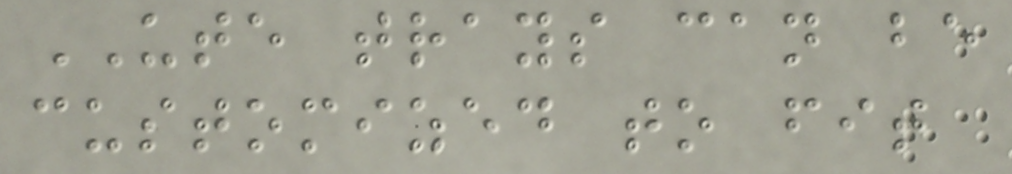UTE trays can be
customized to fit
